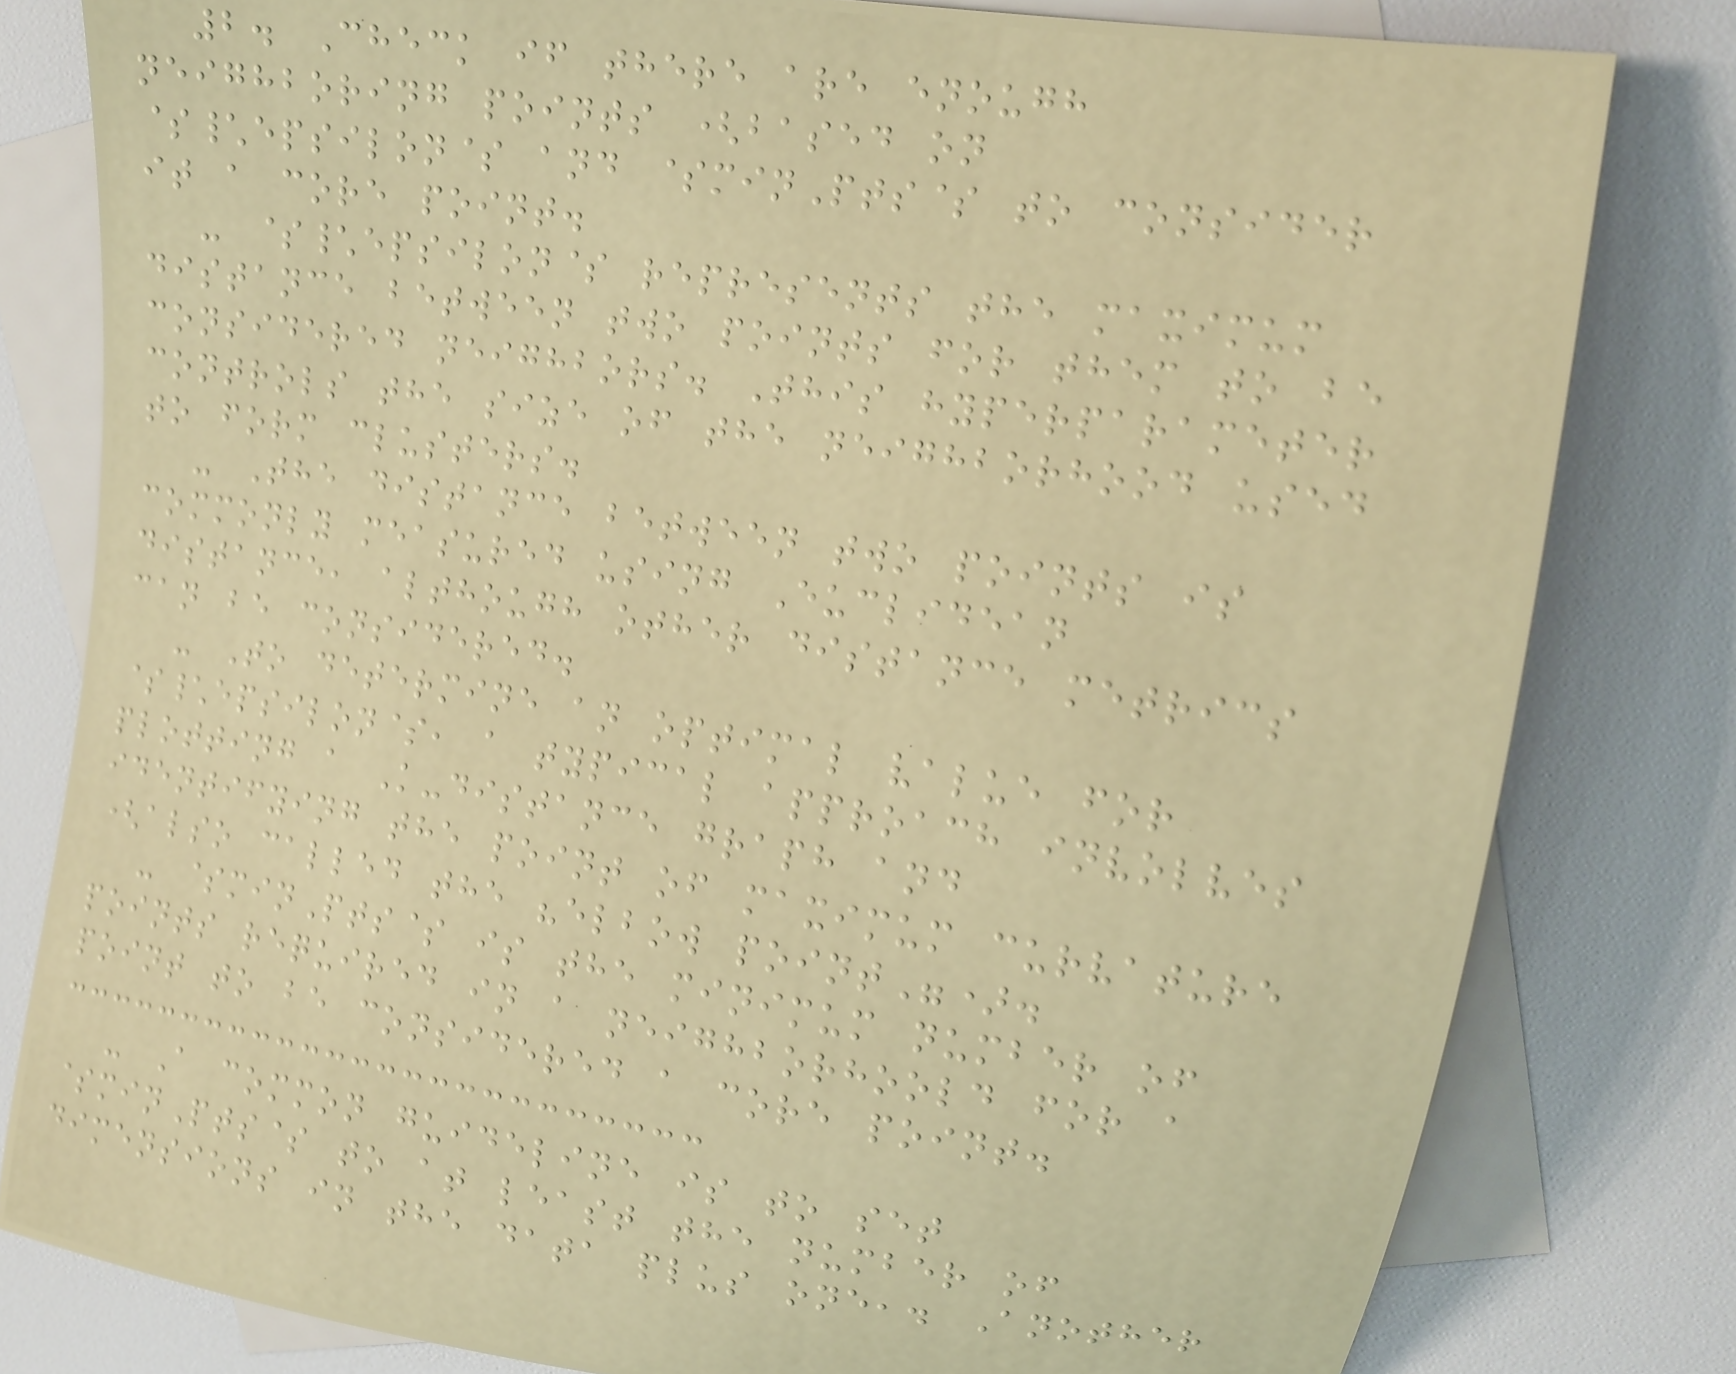2. Check if there are enough
neighboring points (based on
$\epsilon$ and $minPts$ to consider
it a core point.
- $\epsilon$ represents the maximum
distance between two points for them to be
considered neighbors. This hyperparameter
controls the size of the neighborhood used
to form clusters.
- The distance between two points is
commonly measured using Euclidean
distance, although other distance metrics
can be considered.
- To determine an optimal value for
$\epsilon$, a typical approach involves
plotting a K-distance graph and
identifying the point of maximum curvature
(also called the "elbow point").
- $minPts$ is the minimum number of
points required in a neighborhoold for a
point to be considered a core point.
- A common guideline is to set
$minPts$ to at least the number of
dimensions in the data plus one,. Another
